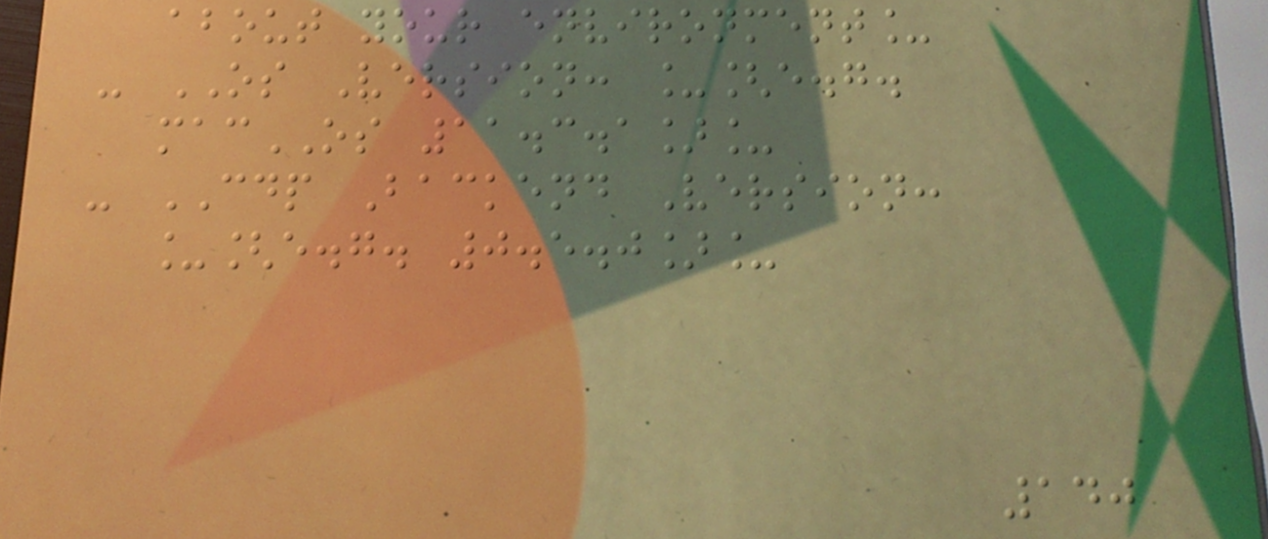about your environment_
- OS Version: _[e.g.
macOS 11.3.1]_
- CDP Backend Version:
_[e.g. 0.5.0]_
140
